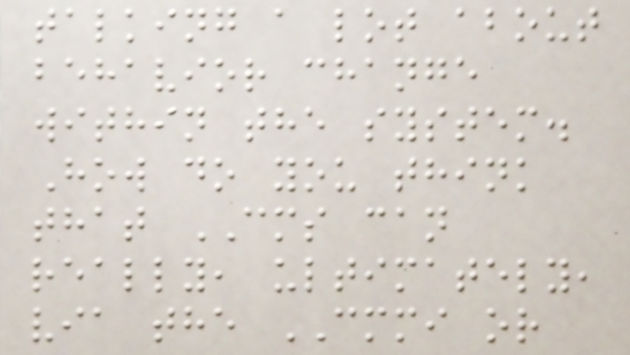talking a lot about
behavior change
within the system.
How do you think
that CMS can
really, ultimately,
via the CMMI or
